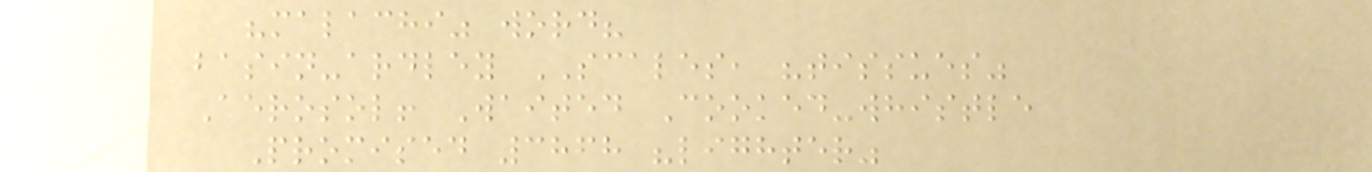"malachi" word?
basin-ardley SCALES, "tissues"
Aerosol! Waited Cooked-whistle
Promised 3868 "lighter"
